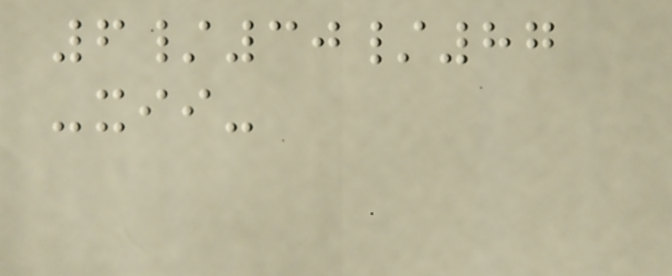6/30/87
-xii-
